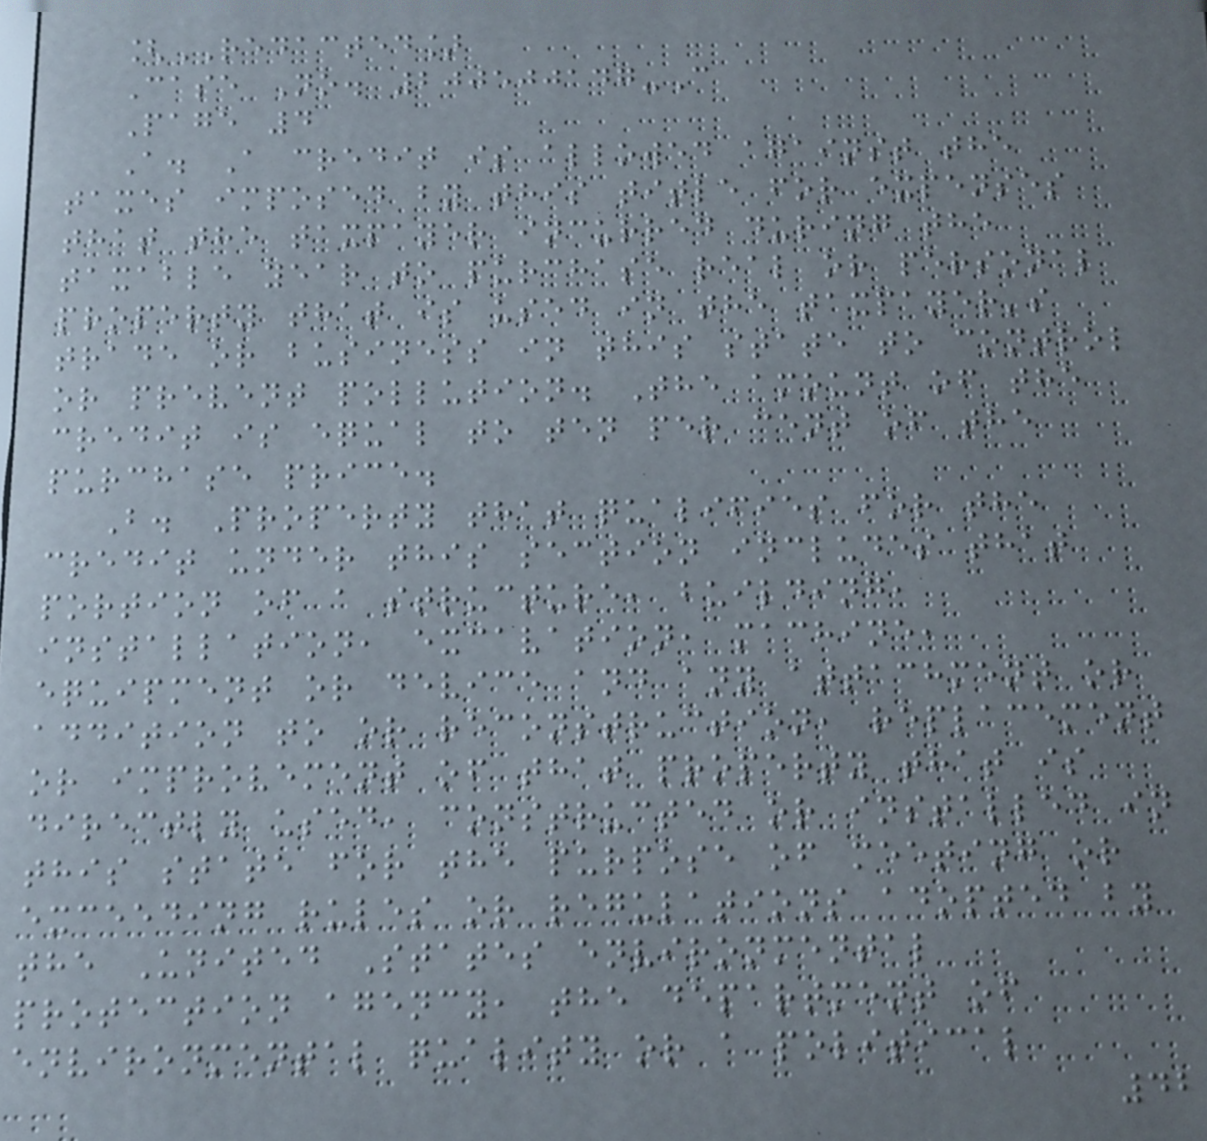[REDACTED]
Case No. 200500147-C
Page 4
A. A credit is allowed against the
taxes imposed by this title for expenses
that the taxpayer incurred during the
taxable year to purchase real or personal
property that is used in the taxpayer's
trade or business in this state to control
or prevent pollution. The amount of the
credit is equal to ten per cent of the
purchase price.
B. Property that qualifies for the
credit under this section includes that
portion of a structure, building,
installation, excavation, machine,
equipment or device and any attachment or
addition to or reconstruction, replacement
or improvement of that property that is
directly used, constructed or installed in
this state for the purpose of meeting or
exceeding rules or regulations adopted by
the United States environmental
protection agency, the department of
environmental quality or a political
42
